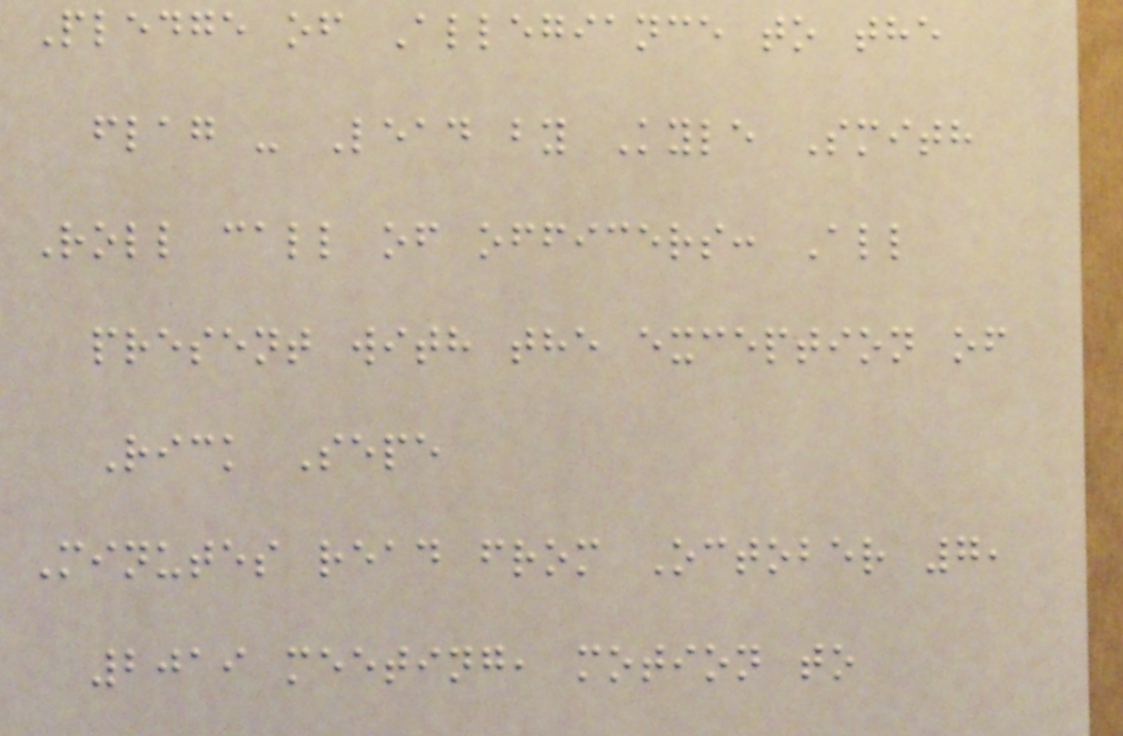Pledge of Allegiance to the
flag - Lead by Kyle Smith
Roll call of officers: All
present with the exception of
Rick Sepe
Minutes read from October 7,
2019 meeting, motion to
